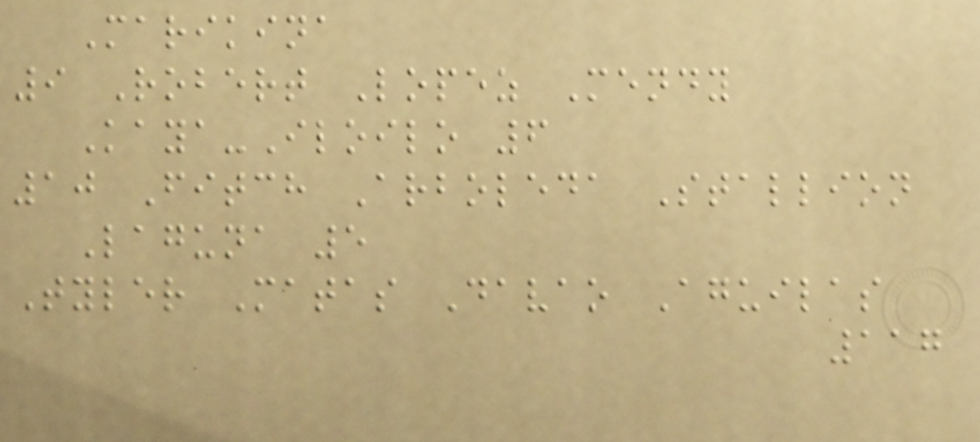Marikina
9 Robert Lopez Mendy
Kaya-Iloilo 6
10 Fitch Arboleda Stallion
Laguna 5
Tyler Matas Davao Aguilas
117
